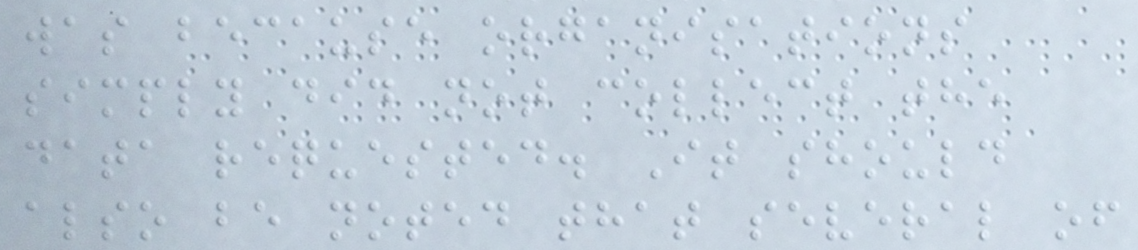was because organisations
simply did not collect the
data requested. It should
also be noted that several of
